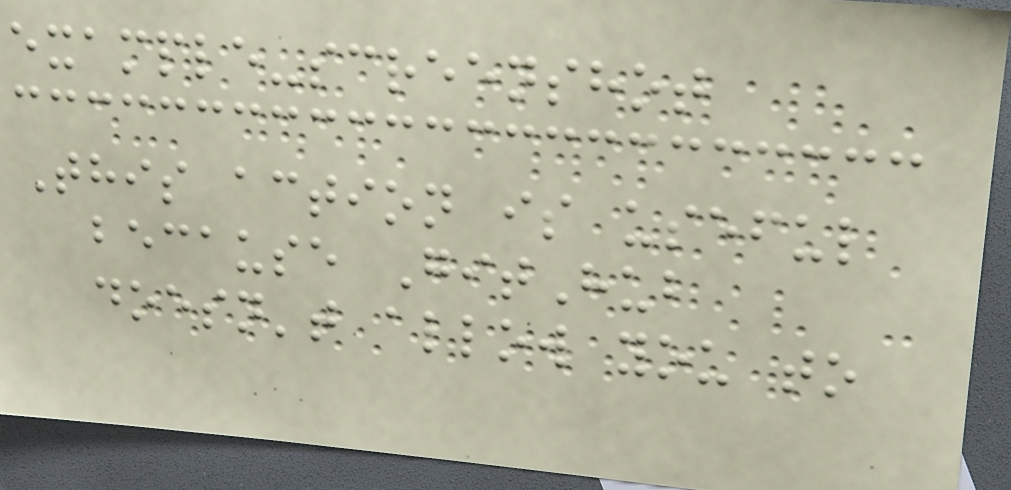example-screenshot
This action is useful
because GitHub
doesn't allow you to
